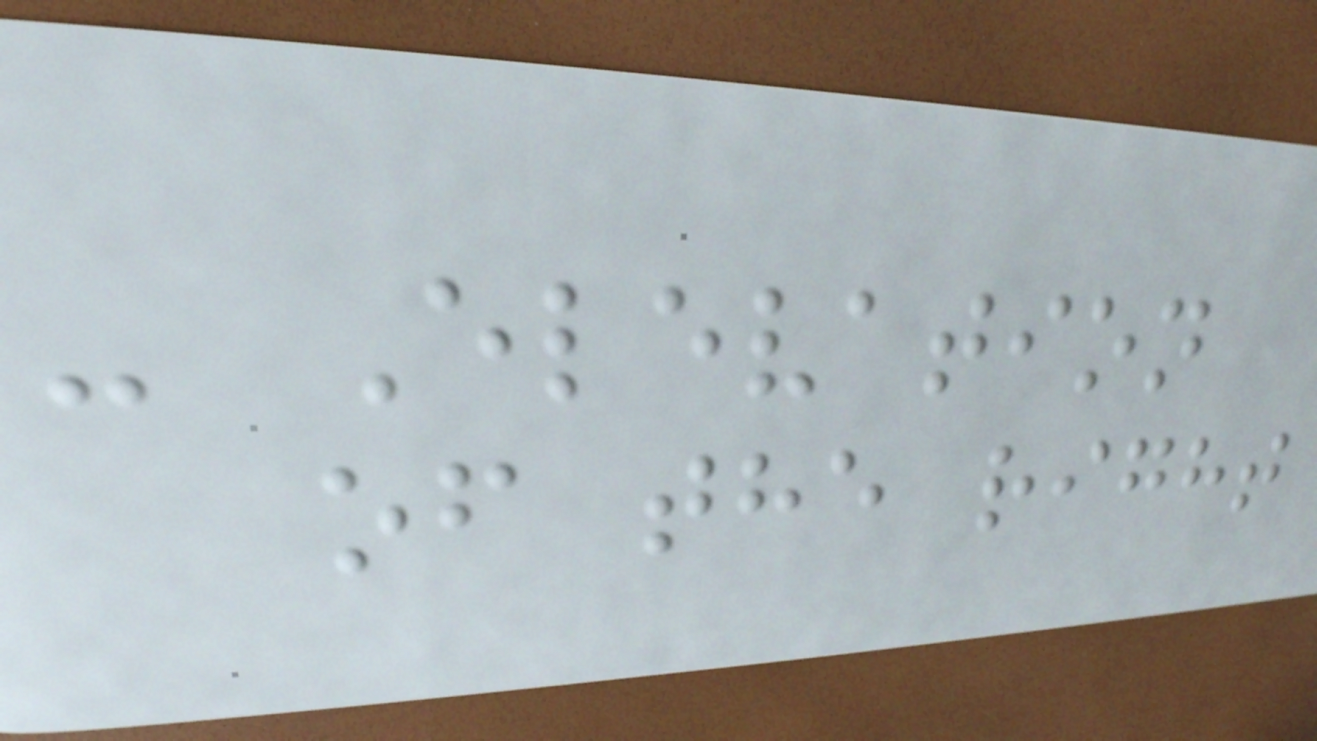- Elevation
of the right
